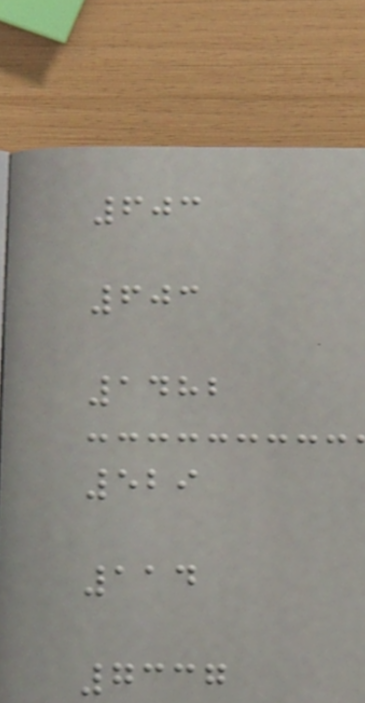603
603
1482
529
114
7337
